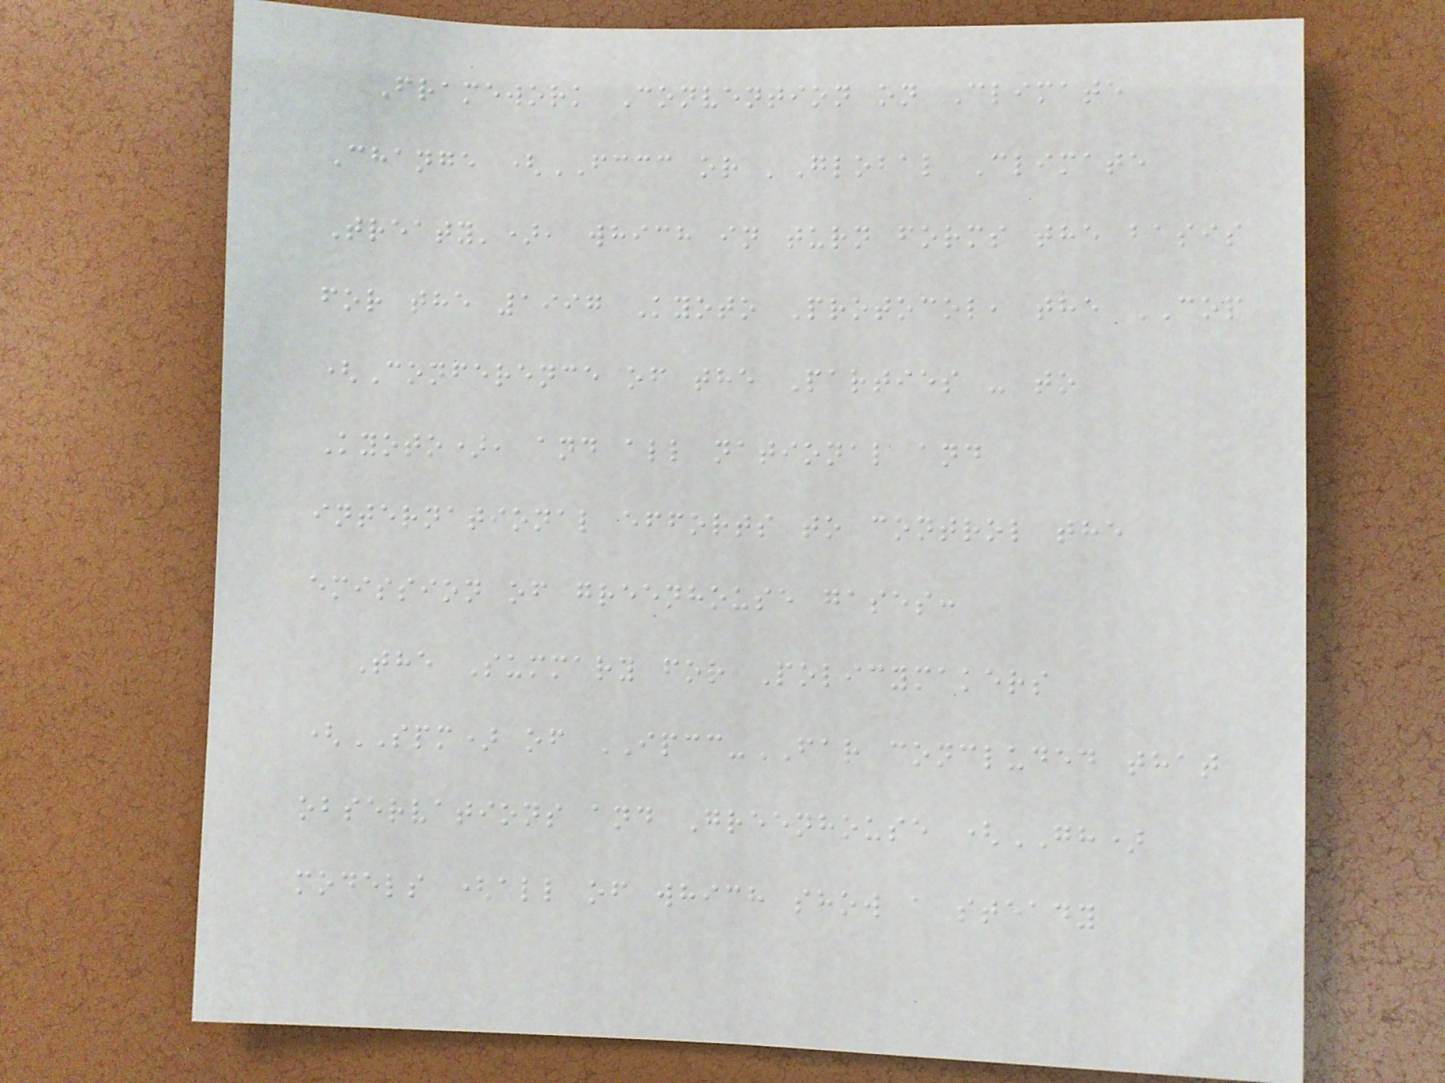Framework Convention on Climate
Change (FCCC or 'Global Climate
Treaty'), which in turn forms the basis
for the 1997 Kyoto Protocol, the COP
(Conference of the Parties - to
Kyoto), and all national and
international efforts to control the
emission of greenhouse gases.
The Summary for Policymakers
(SPM) of IPCC-FAR concluded that
observations and Greenhouse (GH)
models (all of which show a steady
